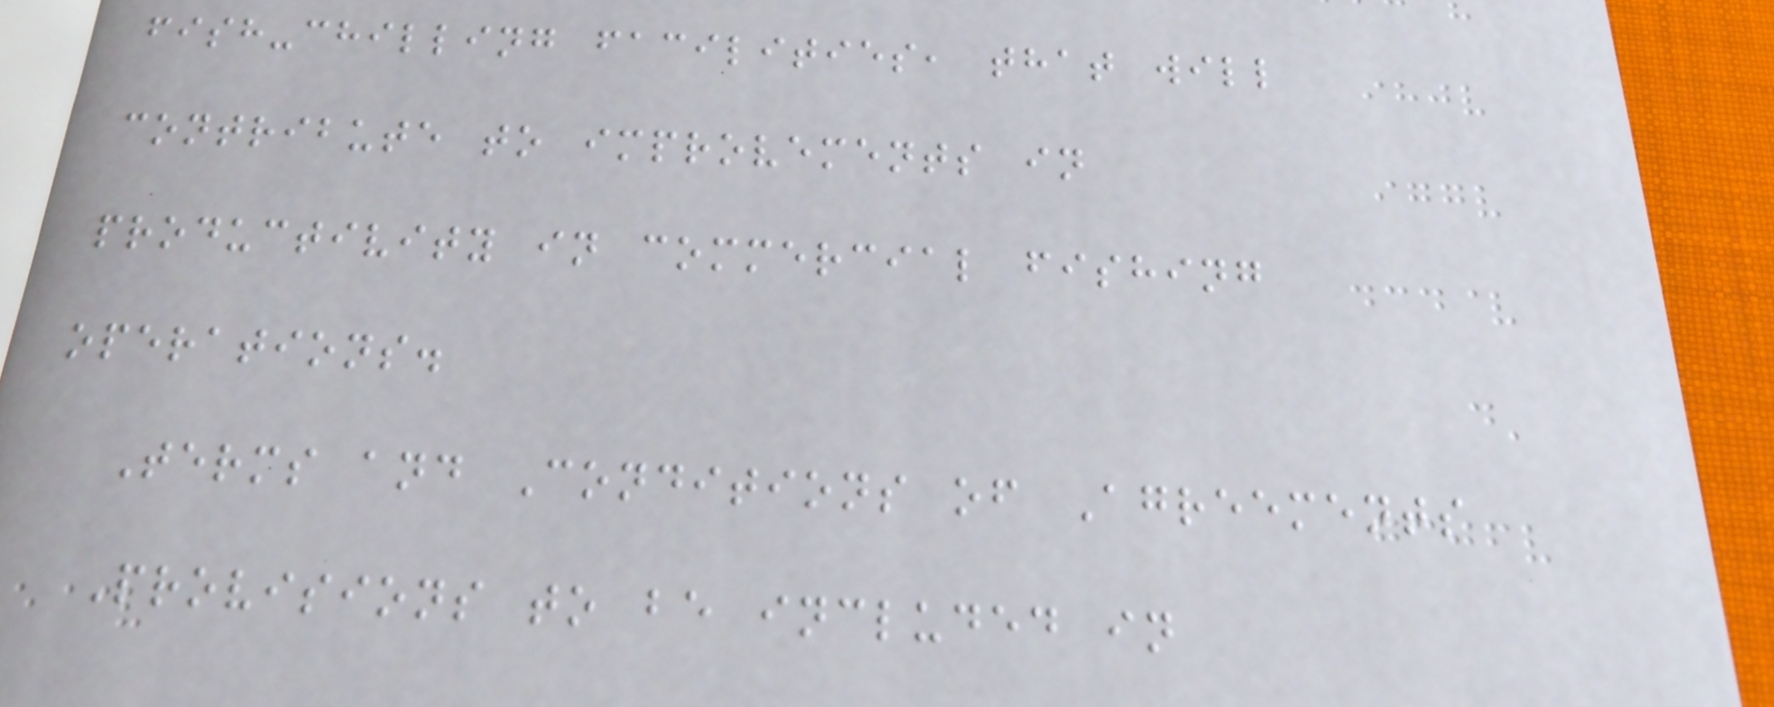fish-chilling facilities, that will
contribute to improvements in
productivity in commercial fishing
operations.
Terms and Conditions of Agreements
Provisions to be included in
